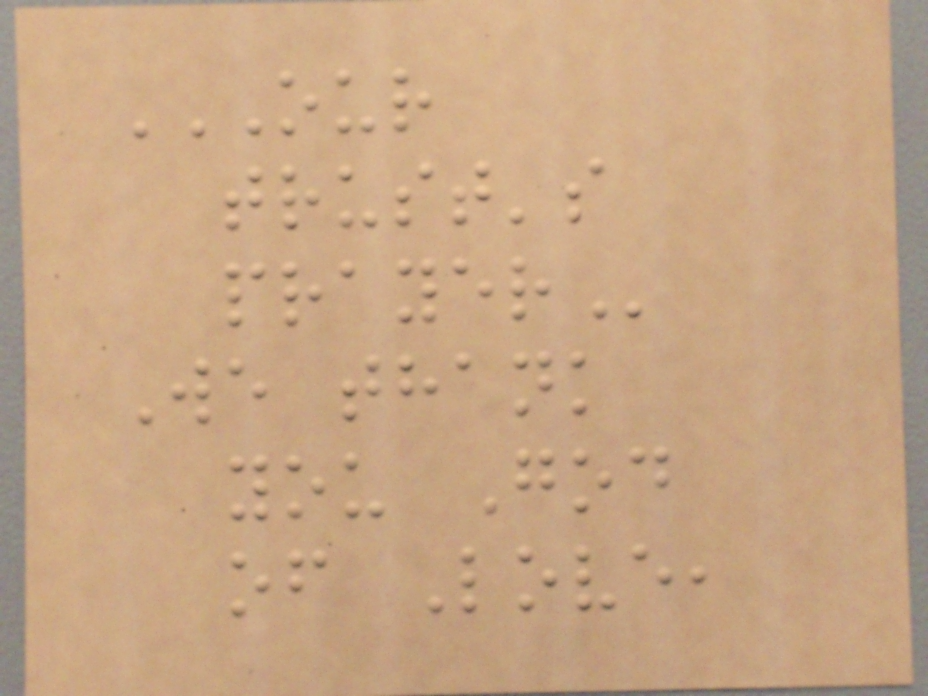OUR
TRUST'S
PRAYER
We thank
you God
of Love,
